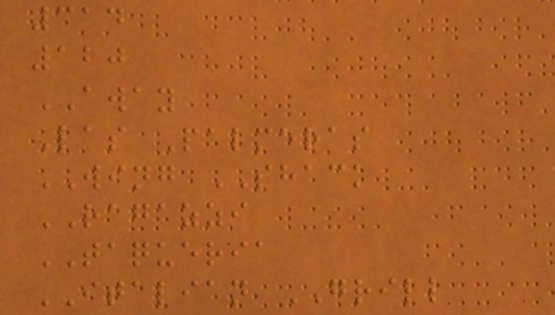314
120
AWAY
Las Palmeras
WING SHACK
RAGAZZI
TAQUERIA
ITALIAN GRILL
